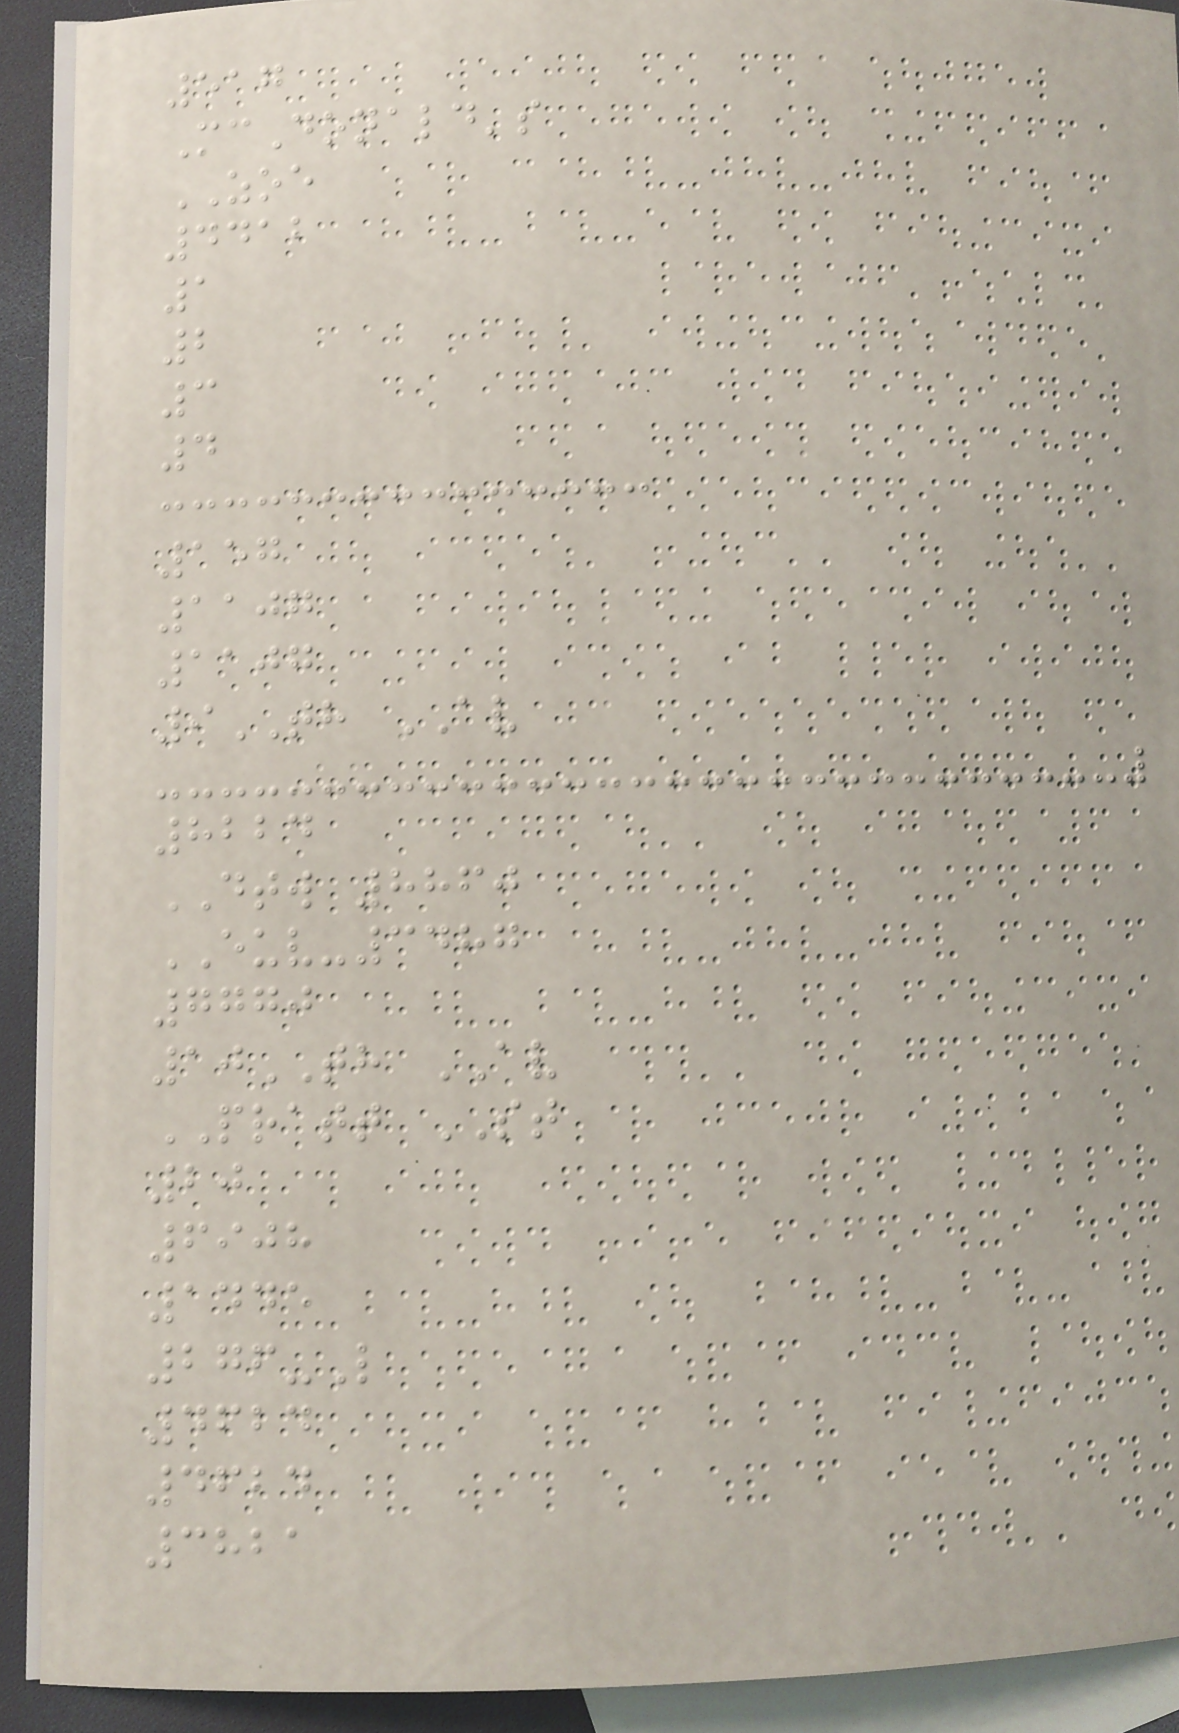517
McDonald's
ZOE
4412
1
2
3
4
157
1107
1107
9TH AV
8224
DTW 8860
EUV-3487
7770
10TH AV
PRATT ST
20
6908
1445
276-L
4624
4624
3821
